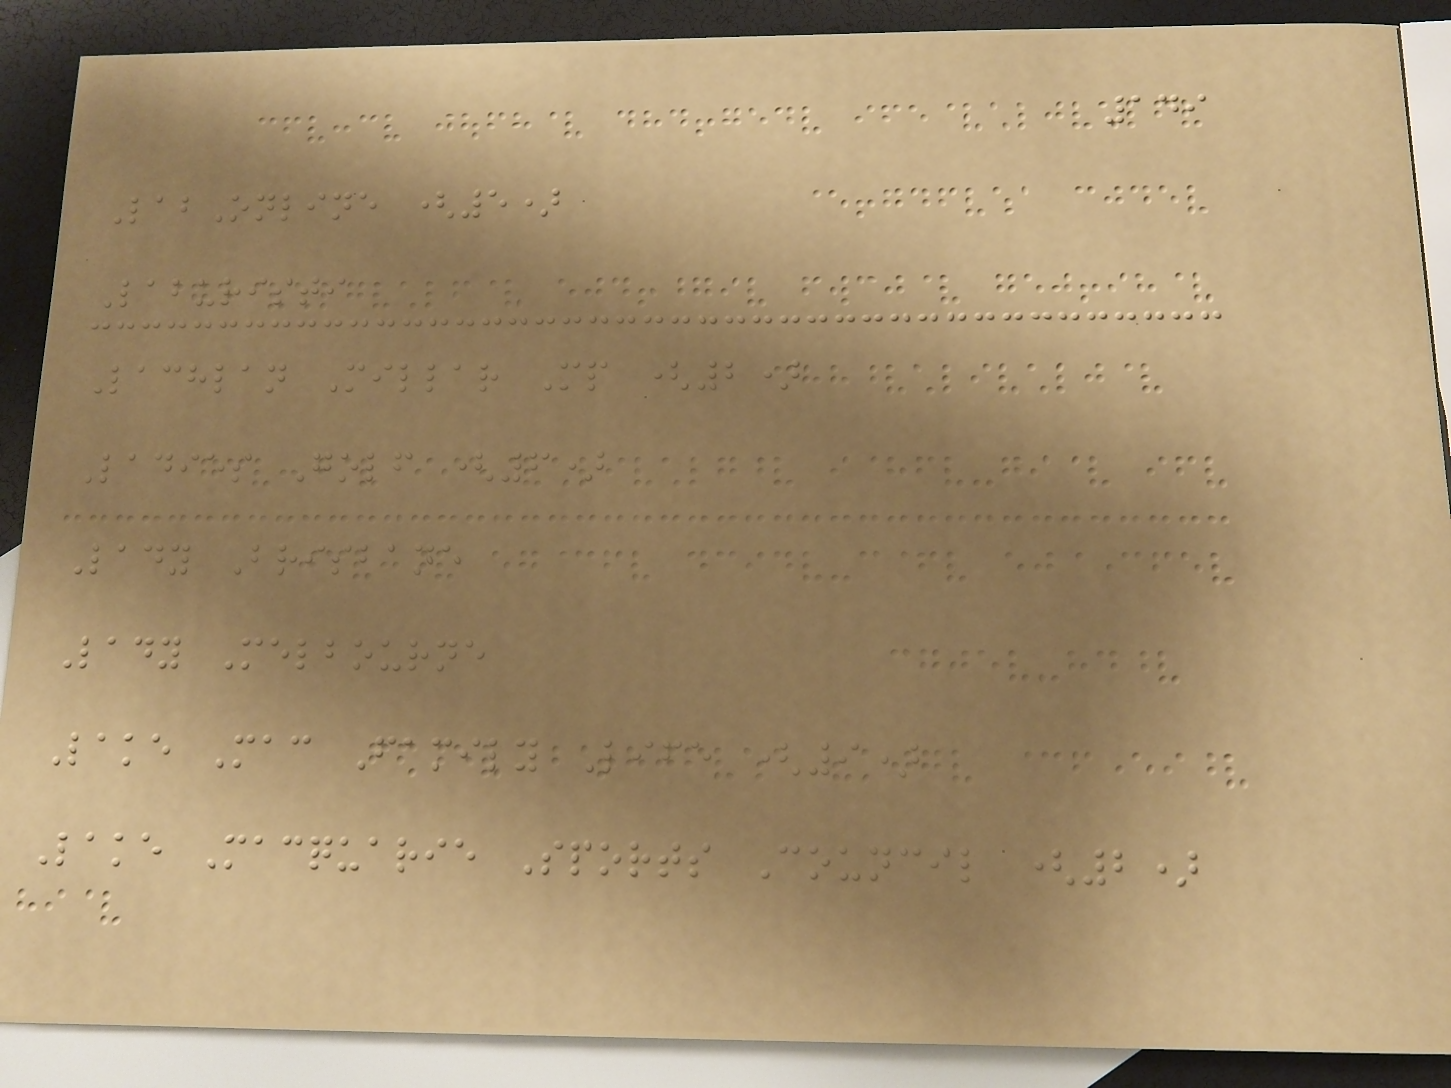149
LabOnline (5)
Laburisti
Lachlan Millar Mp (2)
Ladies Golf (6)
Lady Brisbane
Lady Melbourne
Lake Mac Family Life (9)
Lake Macquarie Sports Council (2)
